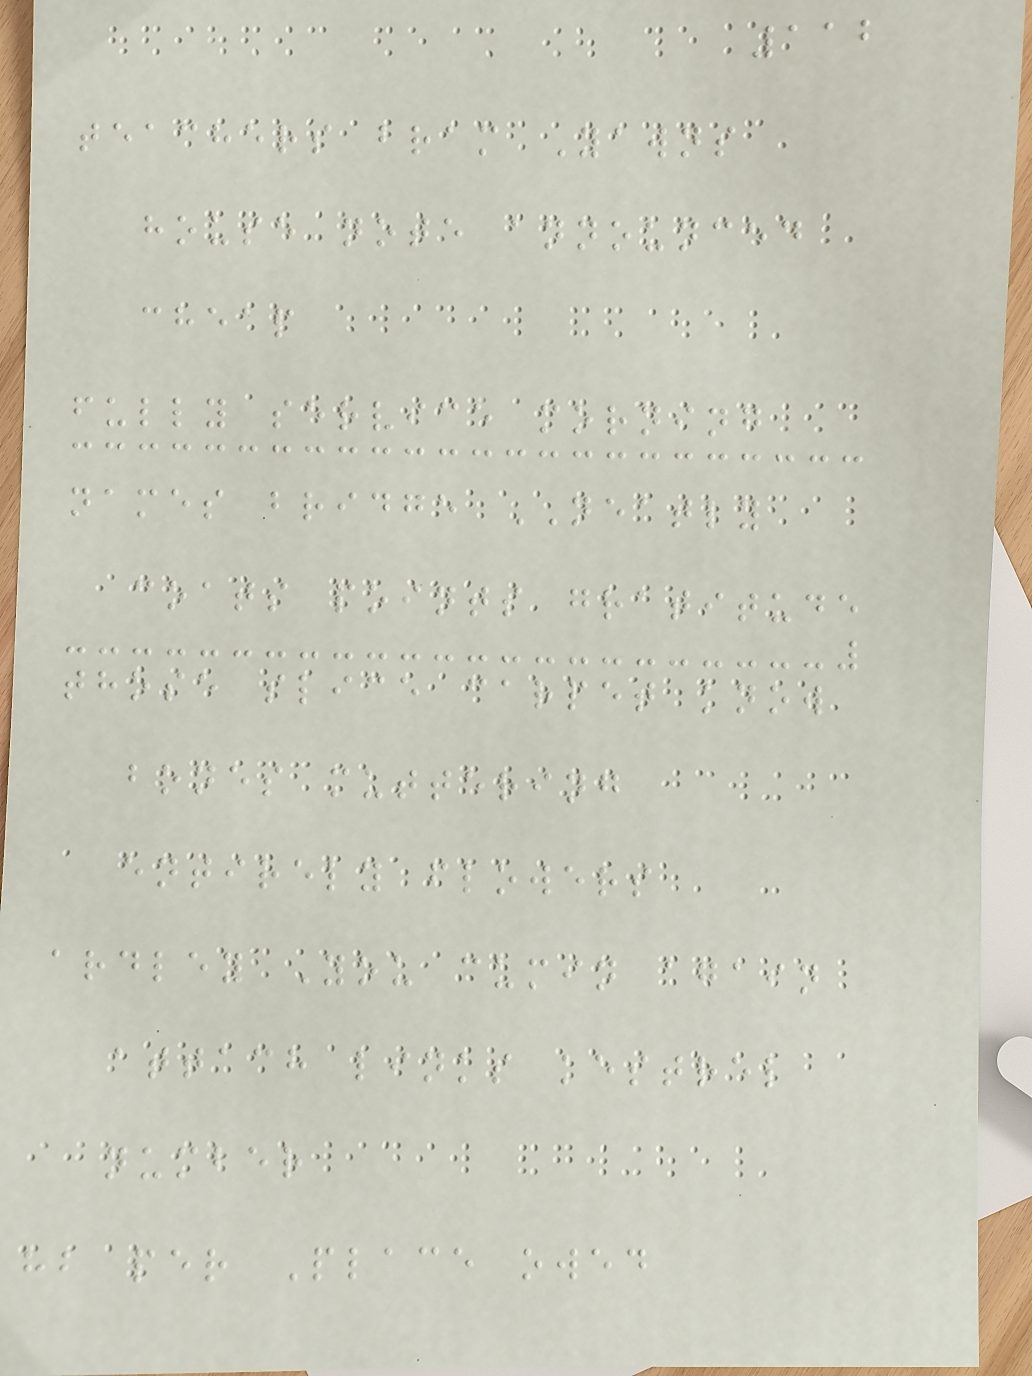112
teachers bram Yawns
house note announced
cheap
fully service morning
names bridge NEATLY
coats points gratitude
those slice carpet know
bones muttering
entirely flowers
ardley You cumin again
attach links kestrel
number
hb per Place owed
